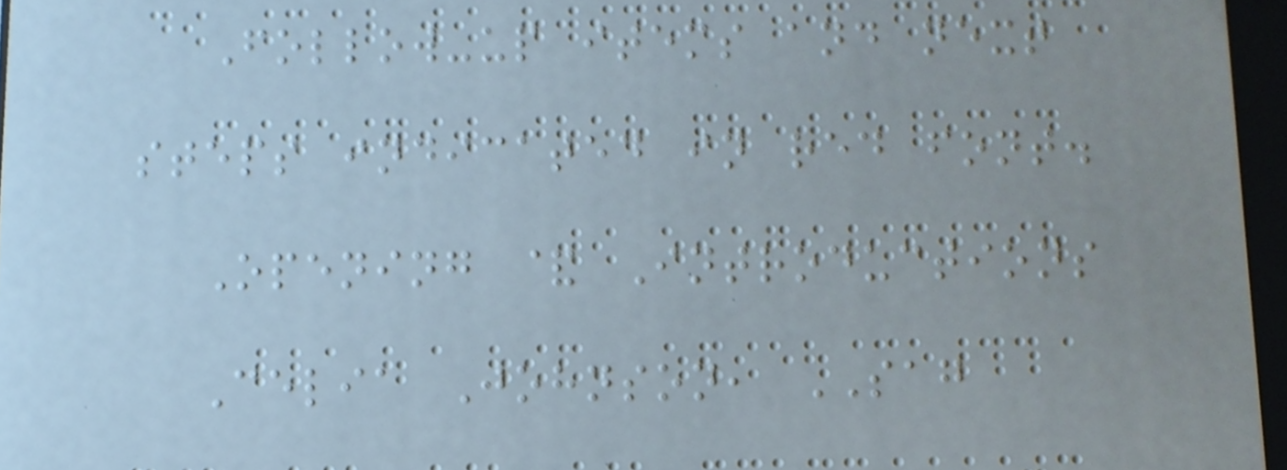Follow-up items and next
steps indicated in red font.
Opening & Introductions
Celia Johnson, SAG
